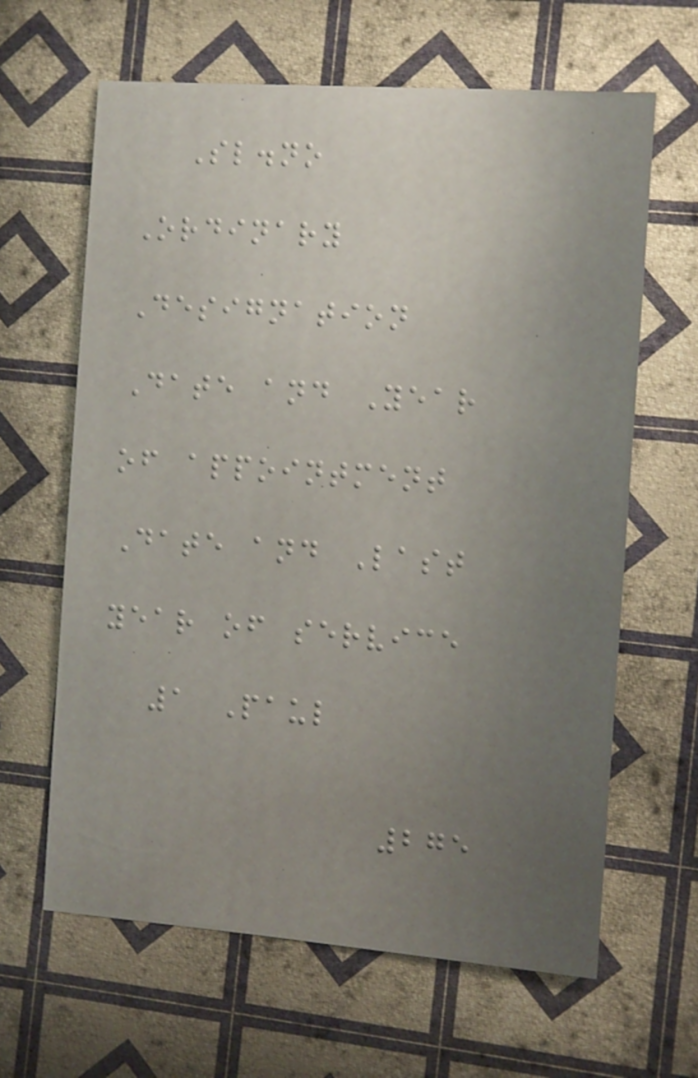Sl.no
Ordinary
Designation
Date and Year
of appointment
Date and Last
year of service
1 Paul
275
